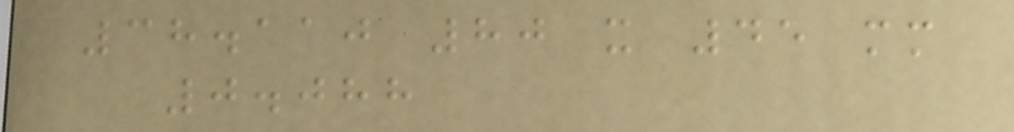38.110 80 x 45 mm
0.088
